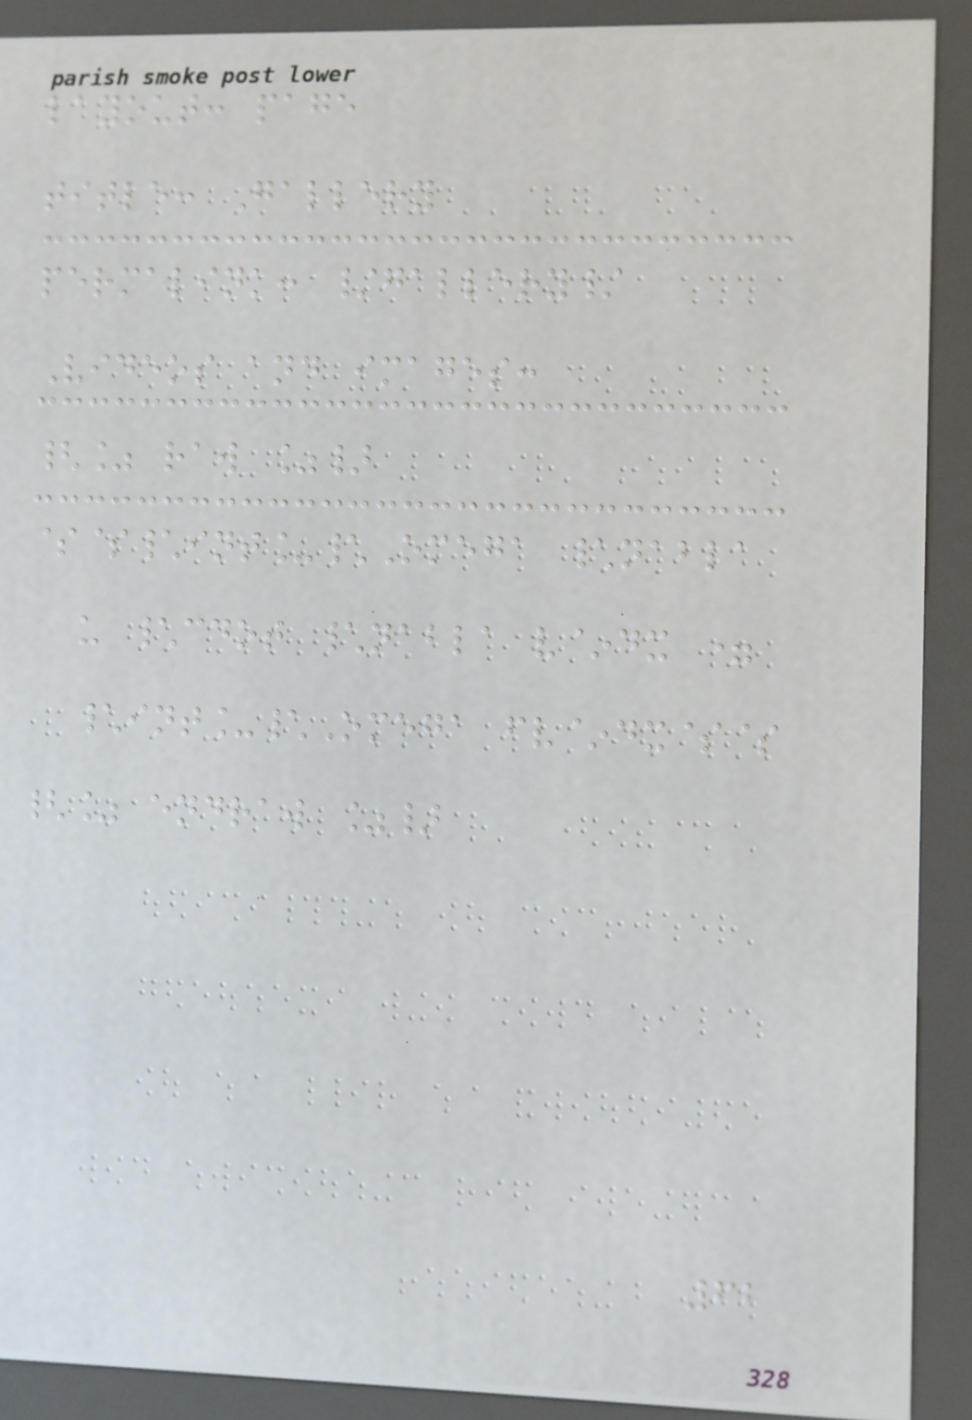layout: page
title: Gallery
permalink: /gallery/
Videos and images:
{% raw %}
$$\int_\Omega \nabla
u \cdot \nabla v~dx =
\int_\Omega fv~dx$$
{% endraw %}
62
